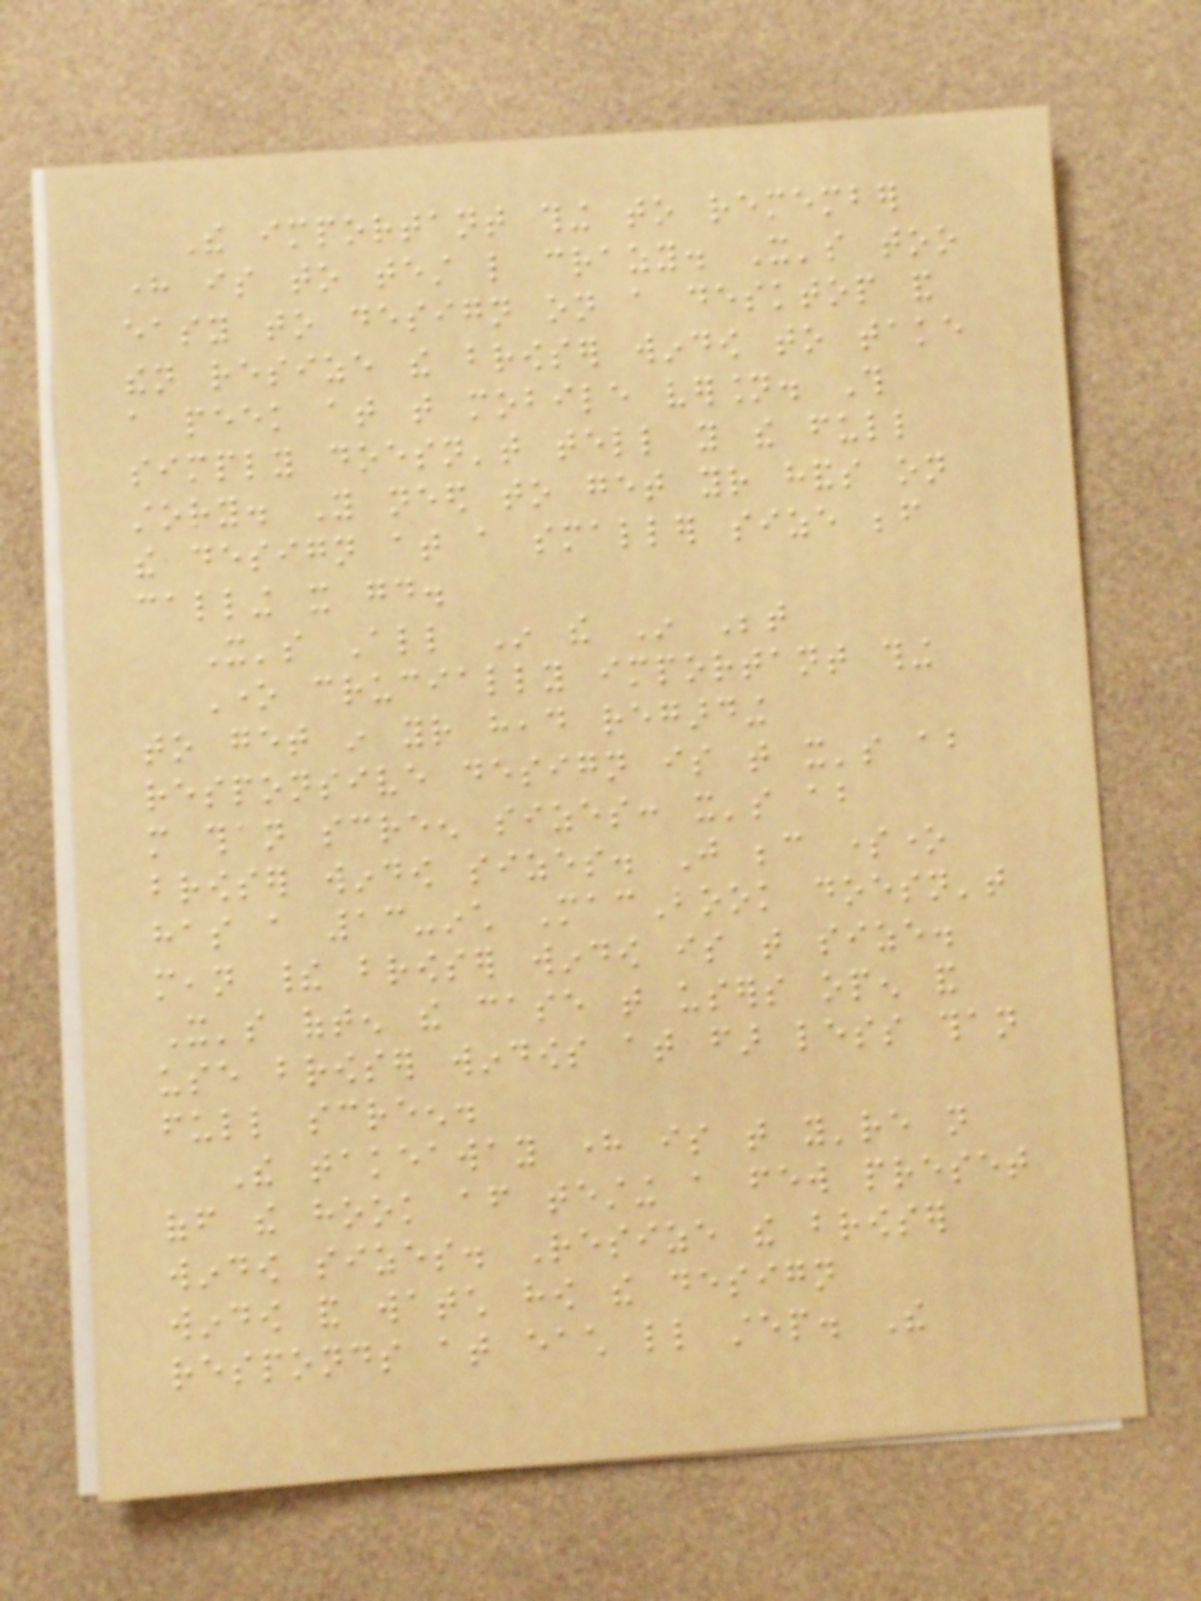The important thing to remember
here is to test like crazy. It's too
easy to design on a desktop and
then resize the browser window to take
a peek at that mobile version. This
simply doesn't tell you the full
story. You need to get your hands on
the design at a smaller size before
calling it good.
It's All In the In Between
One crucially important thing
to get in your head regarding
responsive design is that it's about
more than screen sizes: it's about
browser window sizes. Just because someone
has a 13-inch MacBook doesn't
mean their browser window is that size.
It's often the case that users open and
use browser windows at far less than
full screen.
The takeaway here is that you're not
off the hook after testing a few preset
window sizes. Resize the browser
window and watch how the design
responds at each little step. The
